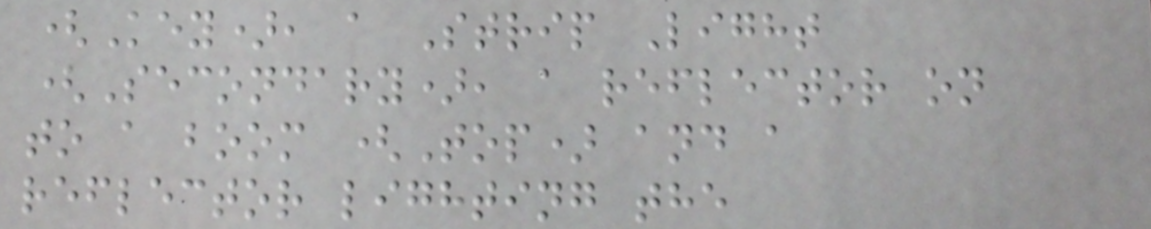(Key), a Strip Light
(Secondary), a reflector on
to a boom (Top) and a
reflector lighting the
